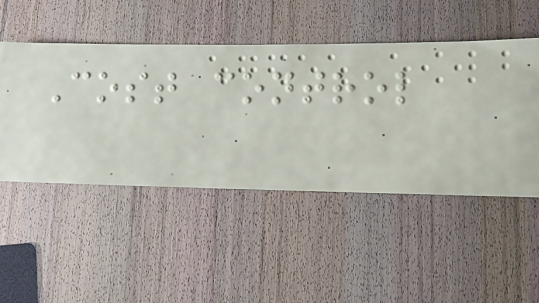Cost control
